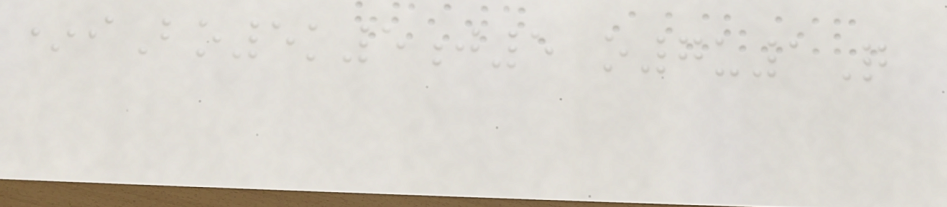*iBo5k5j5 o7u1Q
